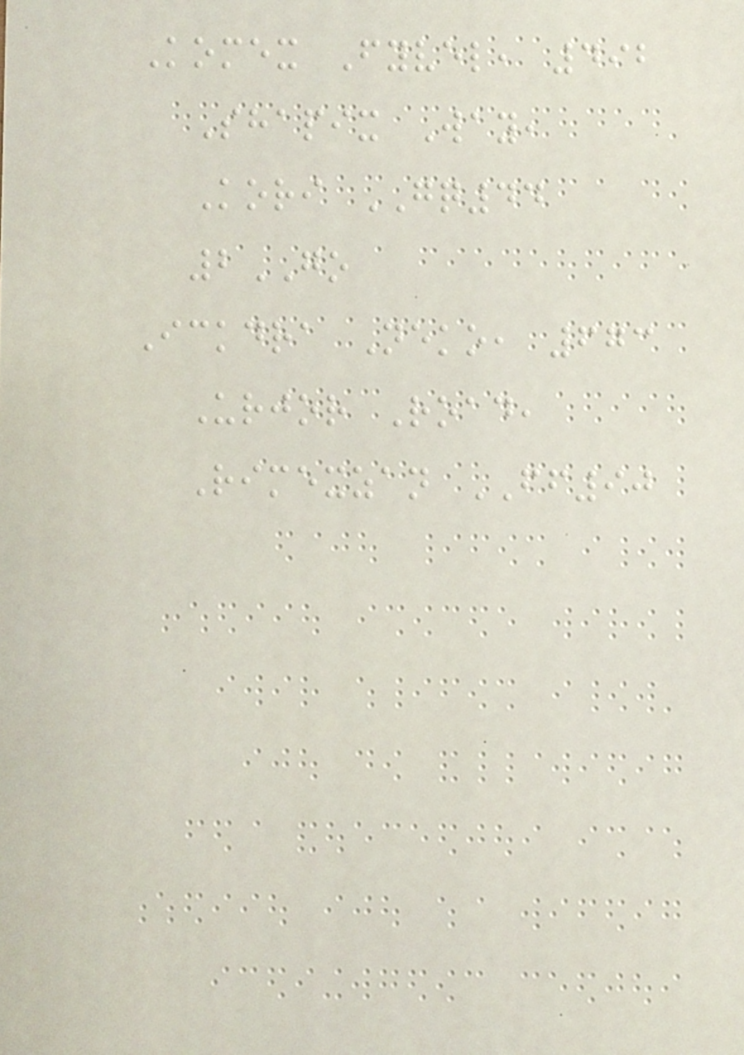Komex Fyvel, 492
Shapix Way,
Kori GQ44
2GO
Ickdra Neko, 673
Urjor Road,
Rimexzan FF90
